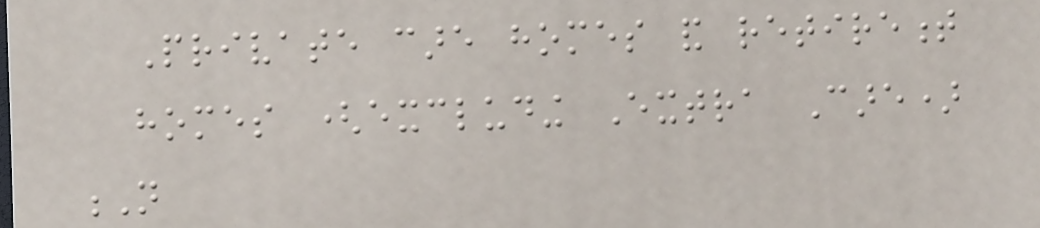Private care homes and retirement
homes (excluding Extra Care)
N
